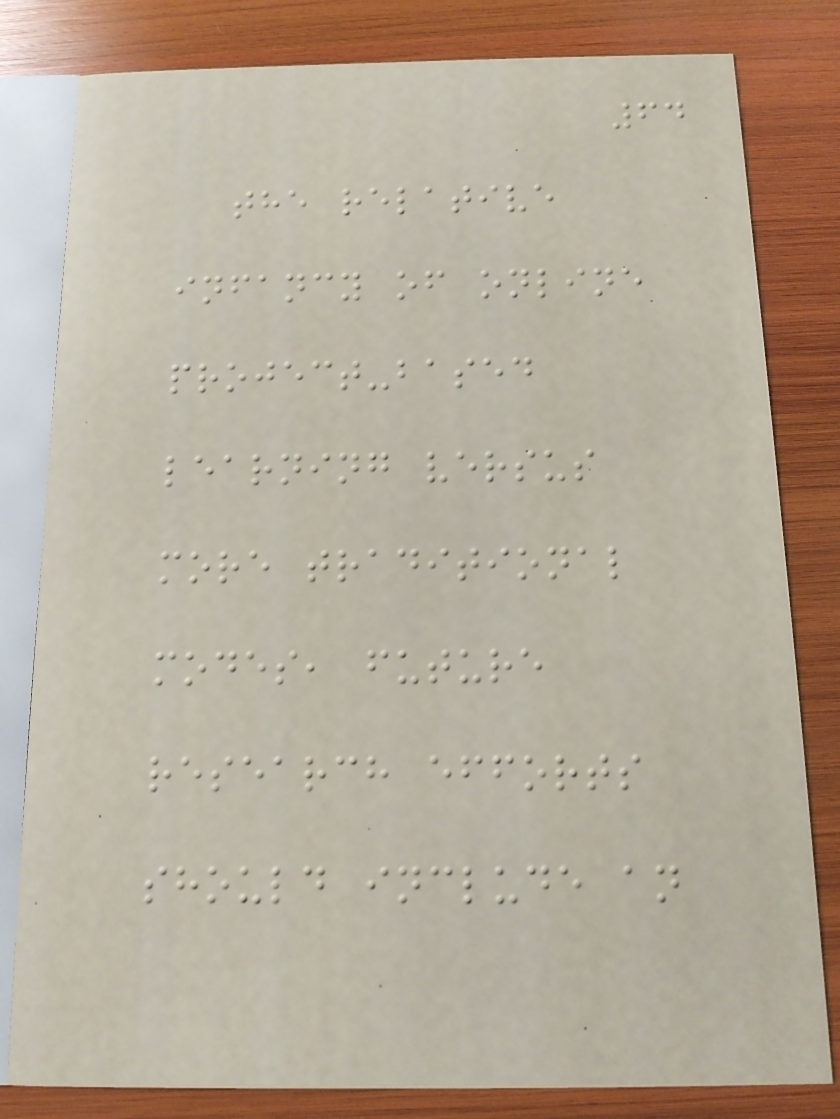64
the relative
infancy of online
project-based
learning versus
more traditional
modes, future
research efforts
should include an
